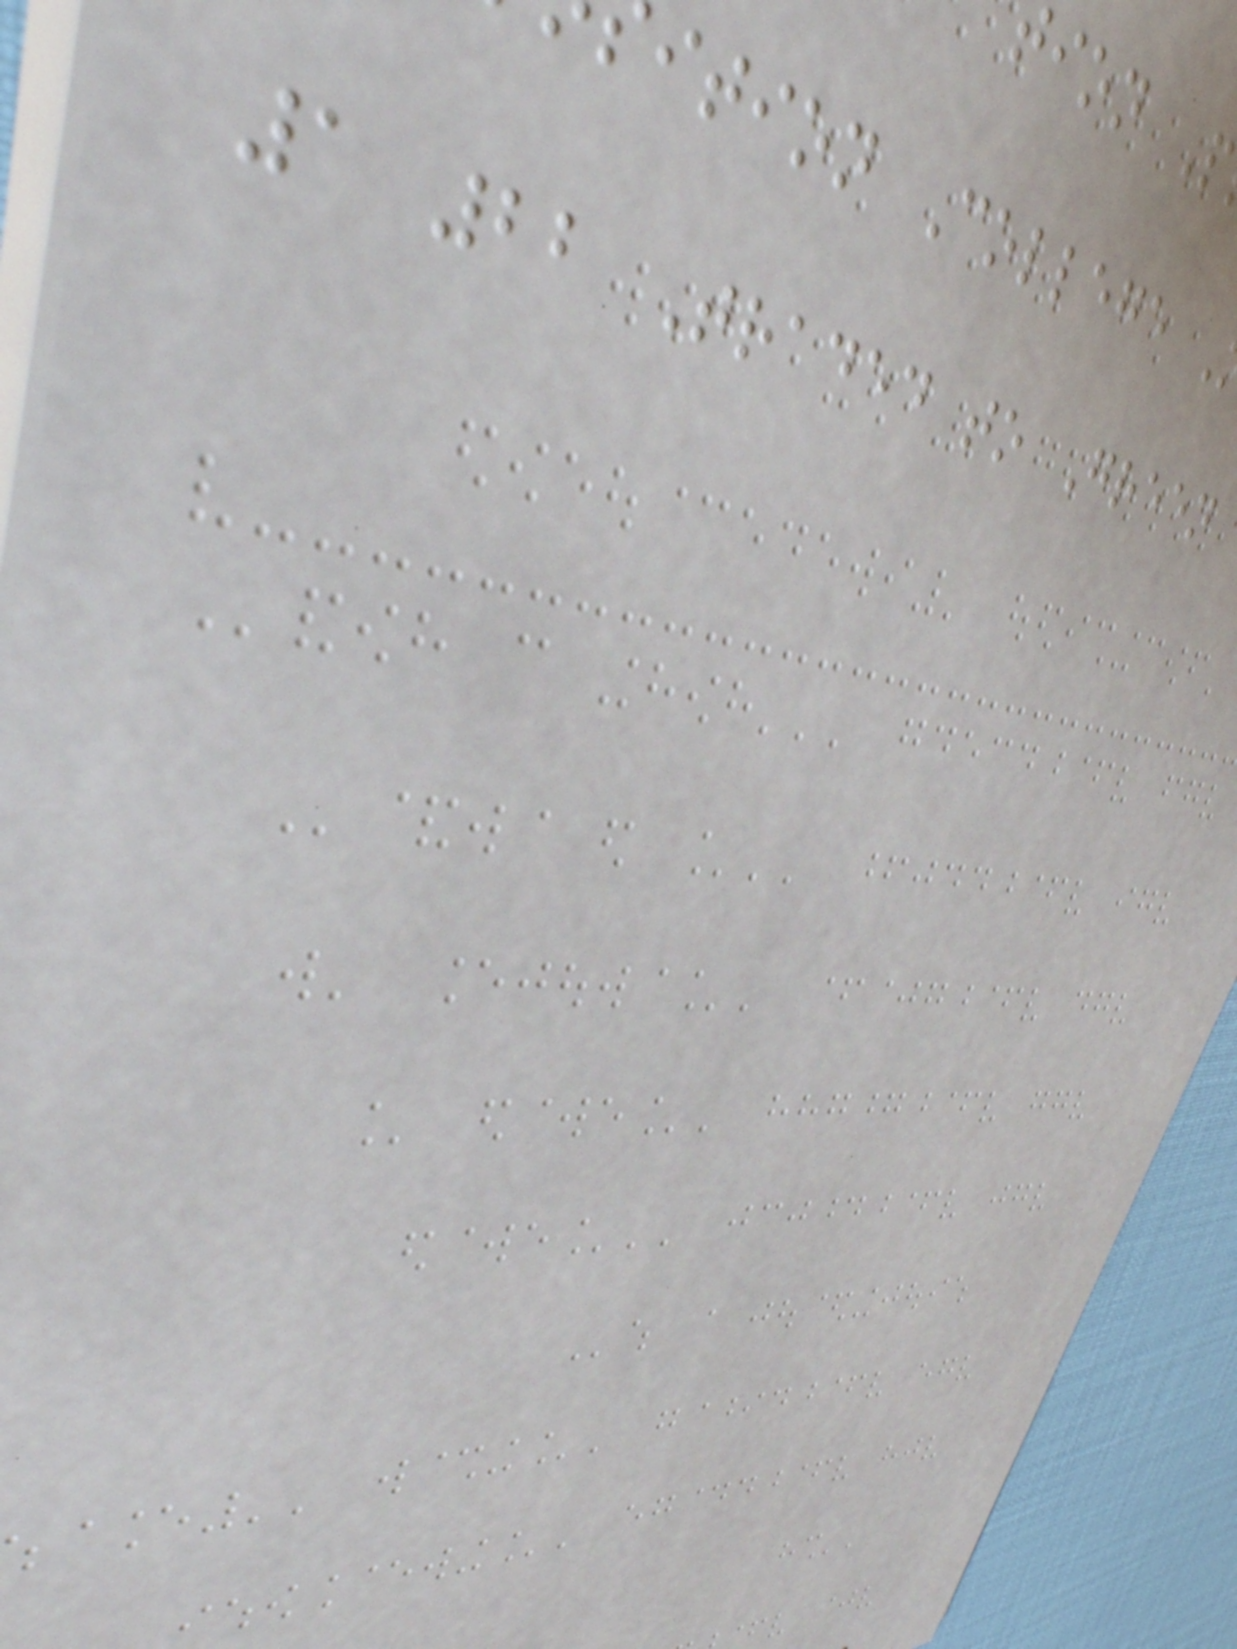ition College
1 22 Traded to Green
